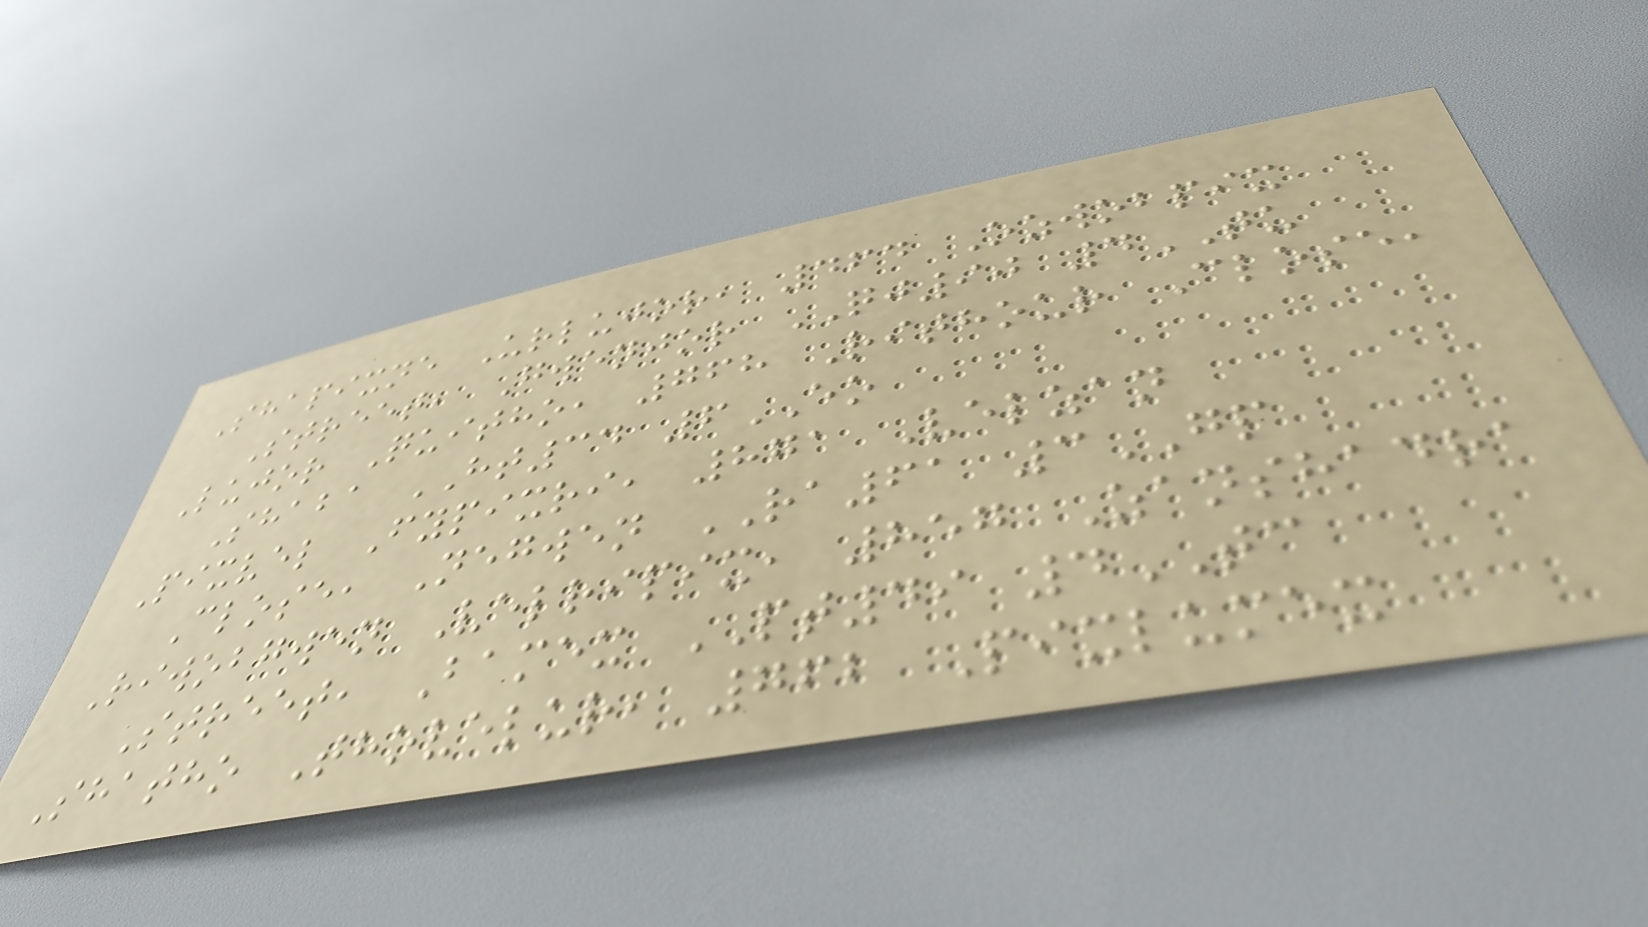Shapixne Urlujor, 464 Ozwobpix
Street, Gwenjor QJ90 4TU
Lujor Quitho, 768 Rithour Close,
Shaba HT34 6EO
Pixvel Fypixri, 871 Velzan
Close, Negwen RA61 3GP
Riwobgwen Velripix, 857 Zanshadra
Street, Bamex PT49 4TC
Shatho Thovelur, 762 Pixlumex
